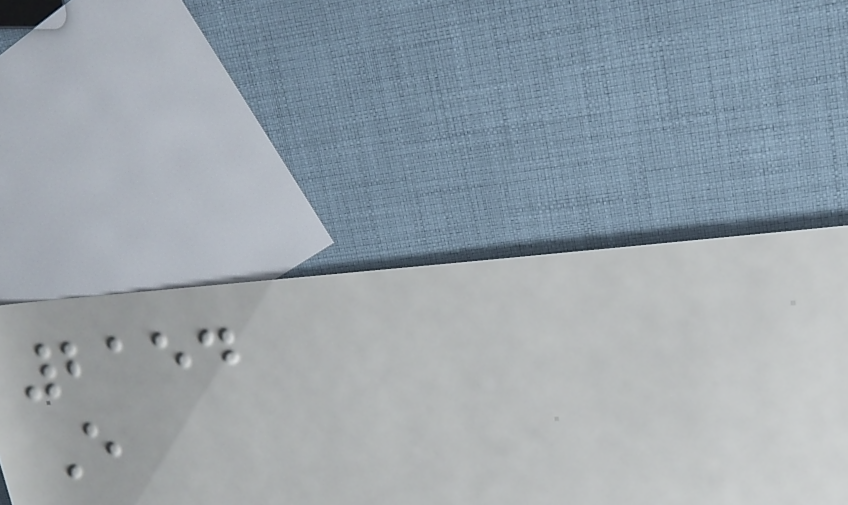2154
E
